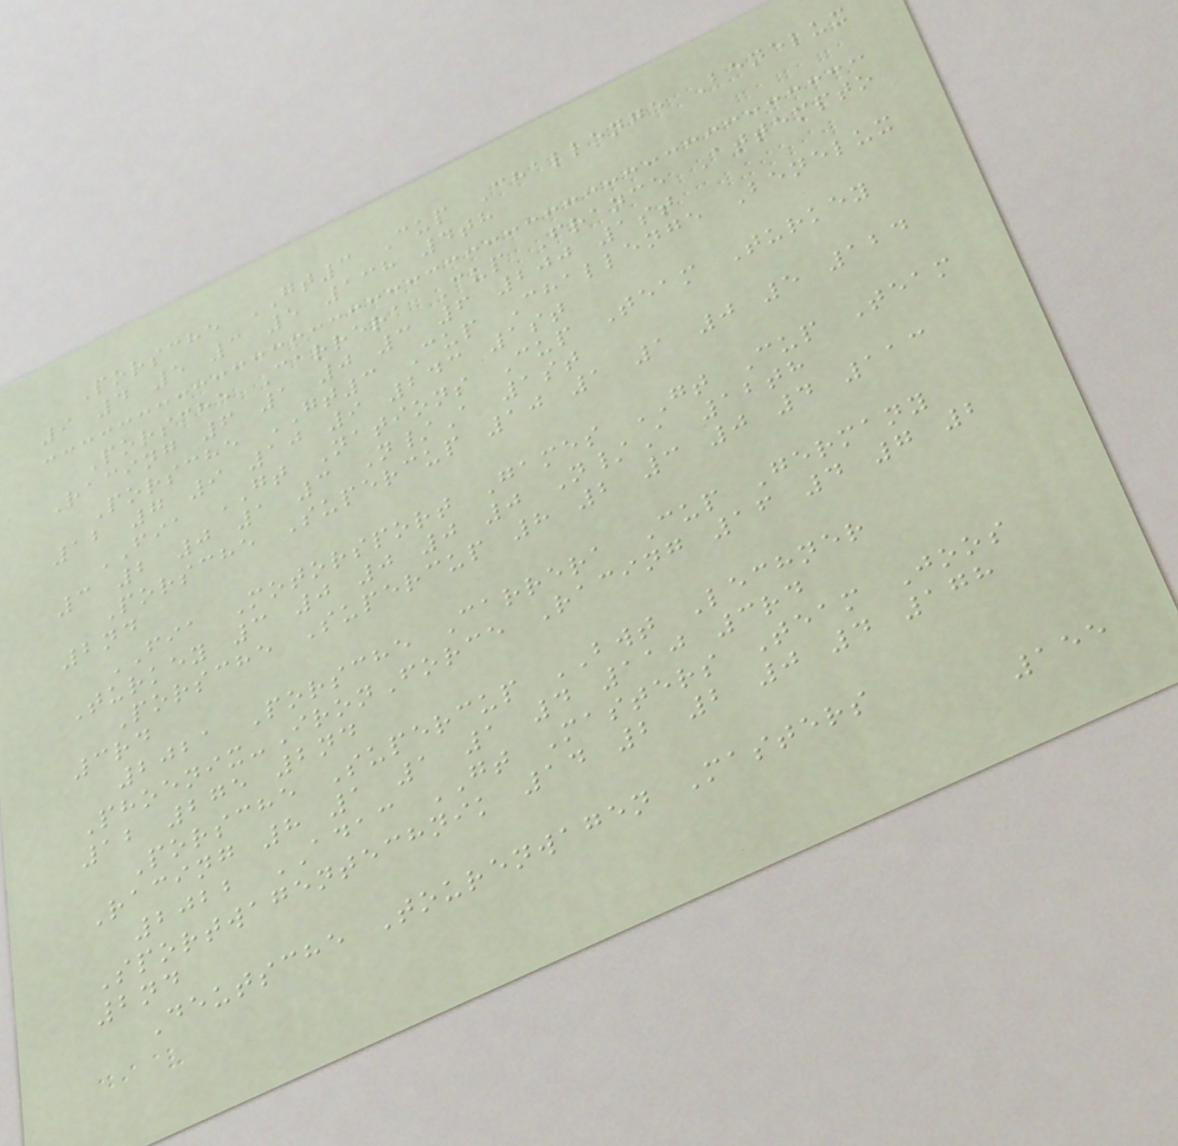Porsche GT3 Cup Challenge Benelux
9 4 5 3 5 138 4th
Porsche Carrera Cup France Attempto
Racing 6 1 0 3 6 200 1st
Porsche GT3 Cup Challenge Benelux
12 7 9 10 9 243 1st
FIA GT Nations Cup Team Turkey
3 2 0 1 3 N/A 1st
Porsche Supercup 10 1 1 0 5 124
2nd
FIA Motorsport Games GT Cup Team
Turkey 3 0 0 0 0 N/A 12th
Porsche Supercup 8 2 3 0 4 113
3rd
2021 Porsche Carrera Cup Germany
Phoenix-IronForce Racing 16 4 7 2
12 275 2nd
Porsche Supercup BWT Lechner
Racing 8 1 1 1 4 110 3rd
2022 ADAC GT Masters Team Joos
Sportwagentechnik 14 2 2 0 4 178
2nd
Deutsche Tourenwagen Masters
155
